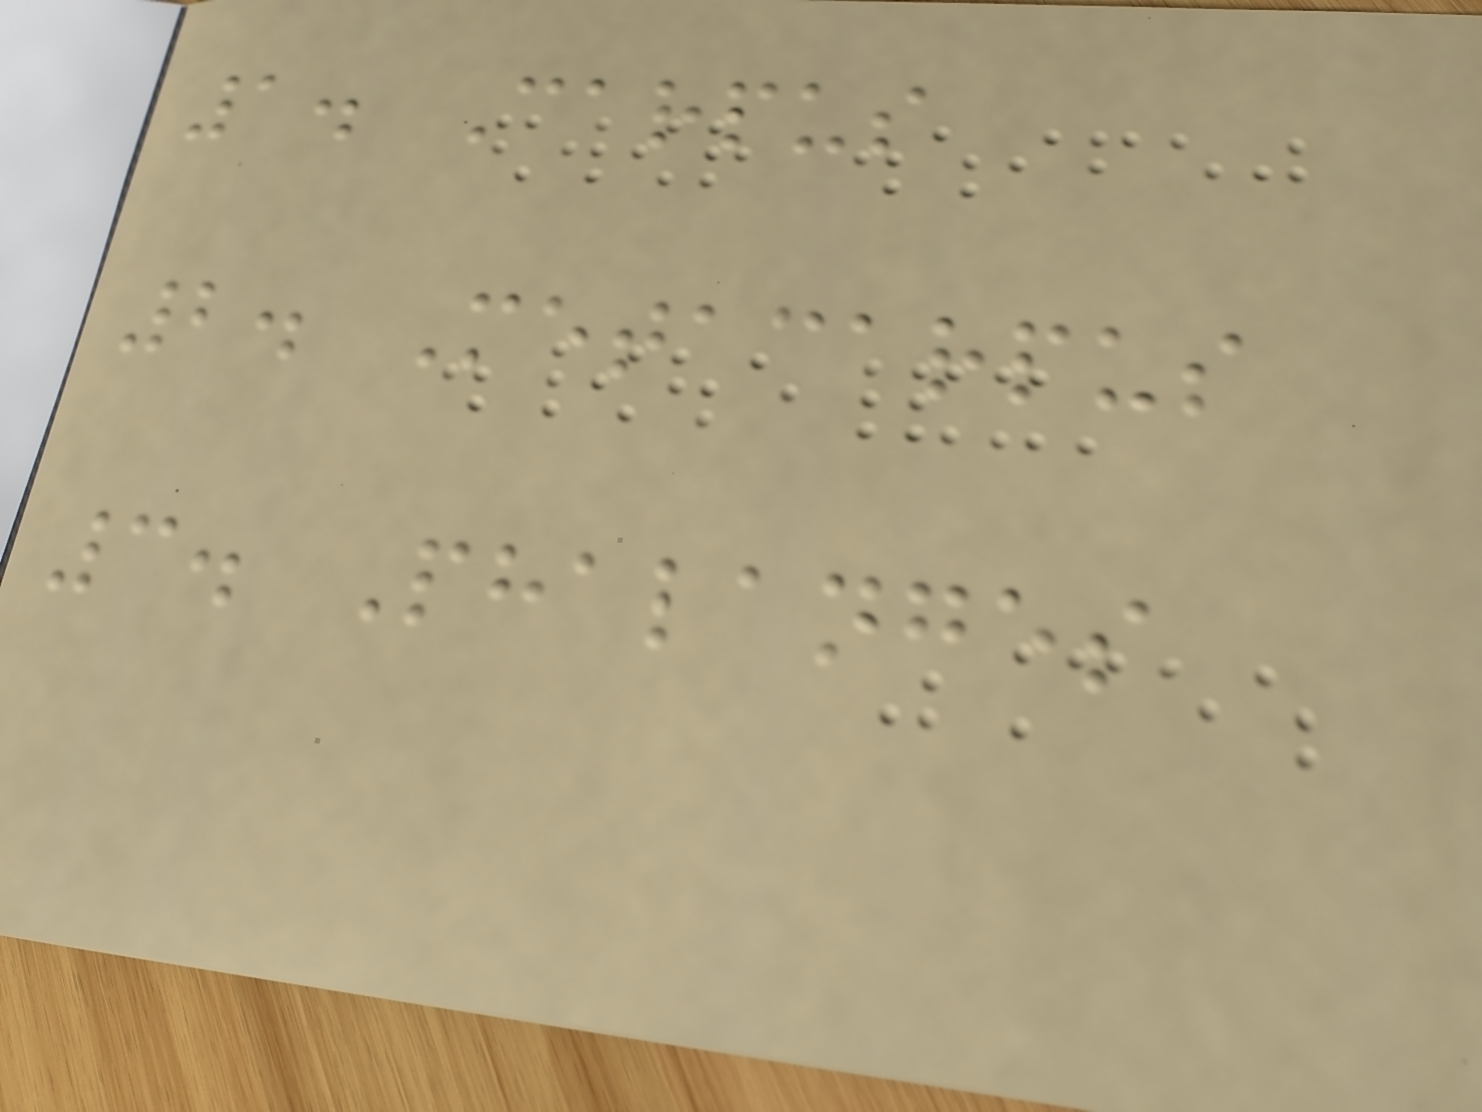1. Carpus
2. Metacarpus
3. Phalanges
